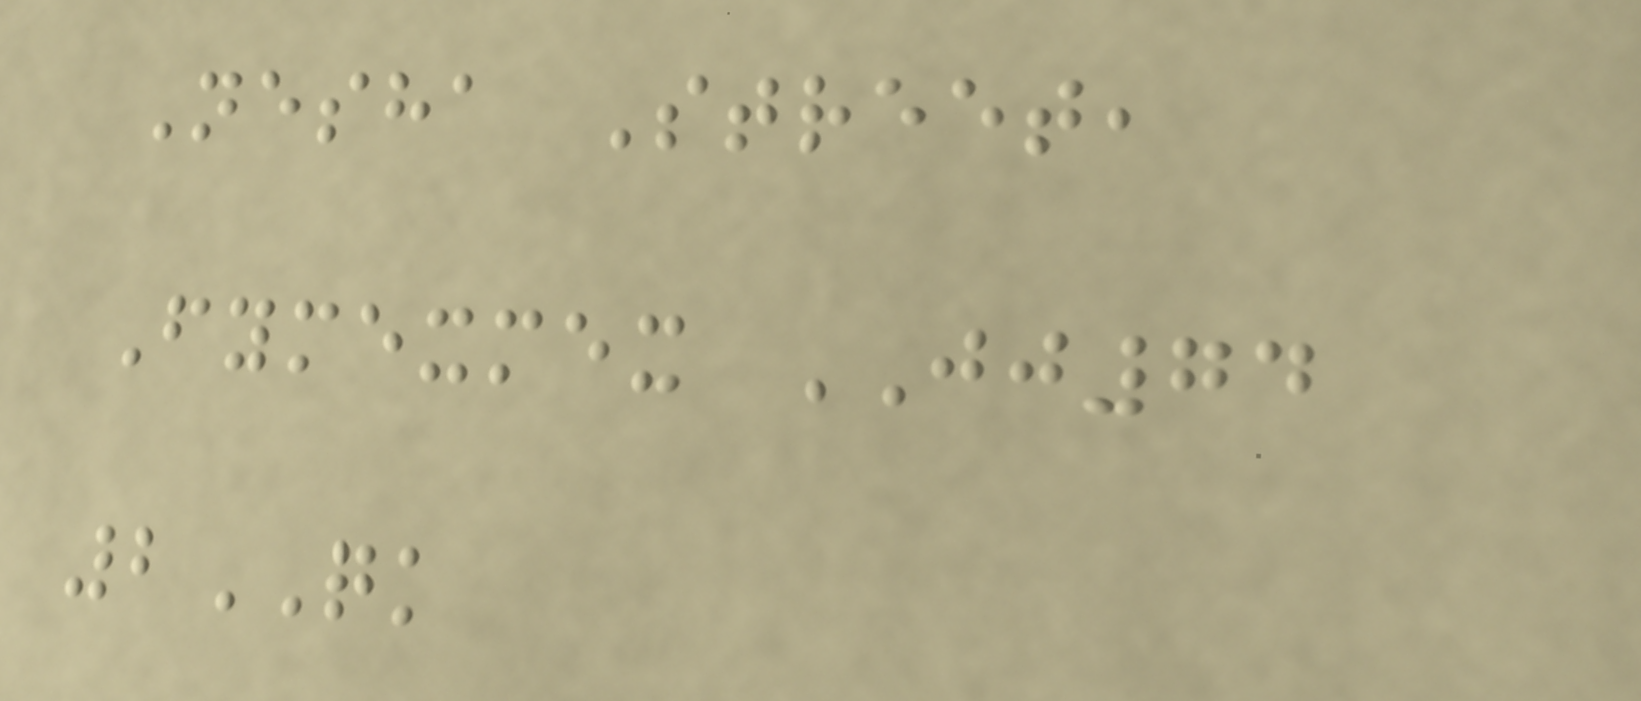Nesha Street,
Fymexmex JJ74
2QK
